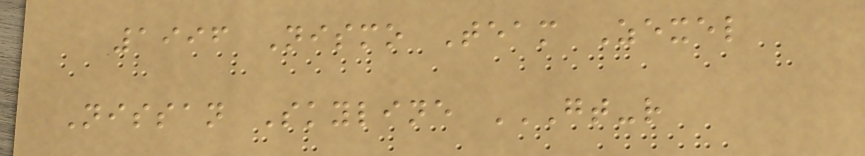1996 Nismo Team Zexel
Nissan Skyline GT-R
